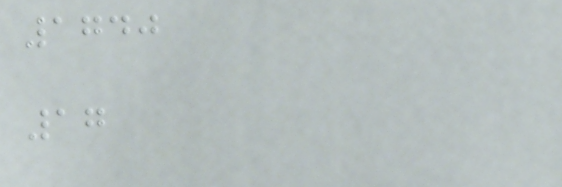1740
17
